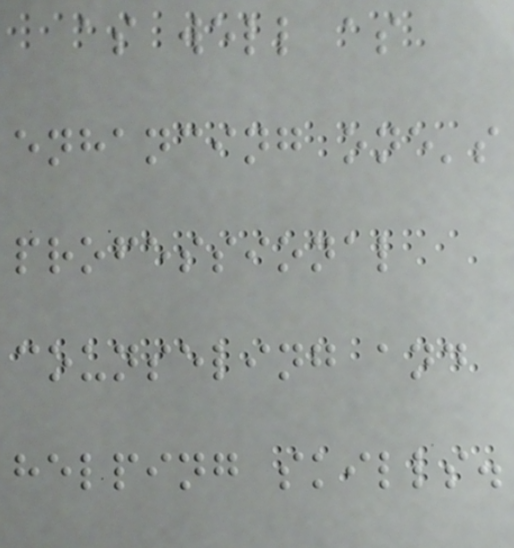as well as
enhancing one's
professional
counseling and
helping skills.
